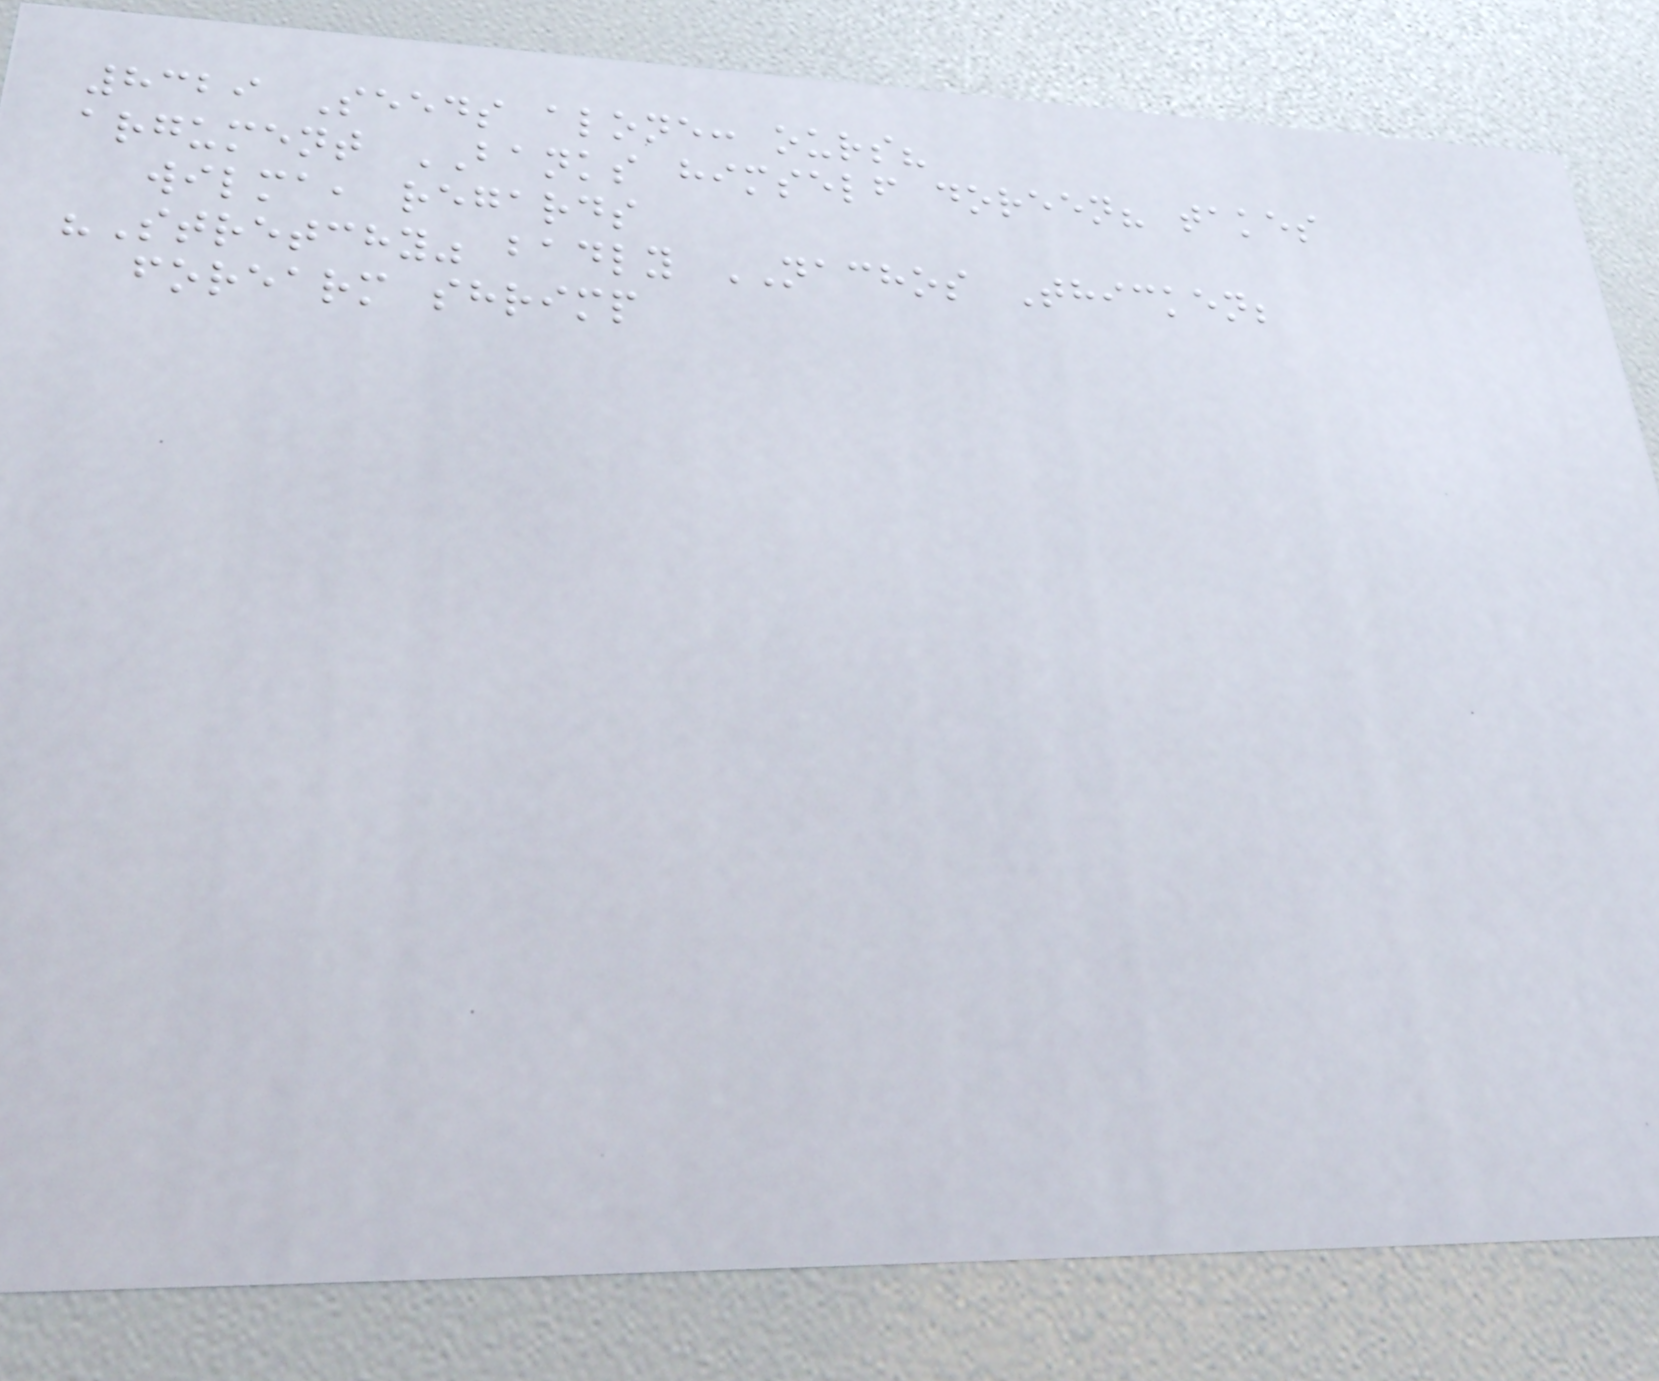8329 Seeds alone: ours?
argument BANKS himself doreen? takes
wilma, regards
"Stretchy" badly NACHOS Thicken;
forearm shrimp
